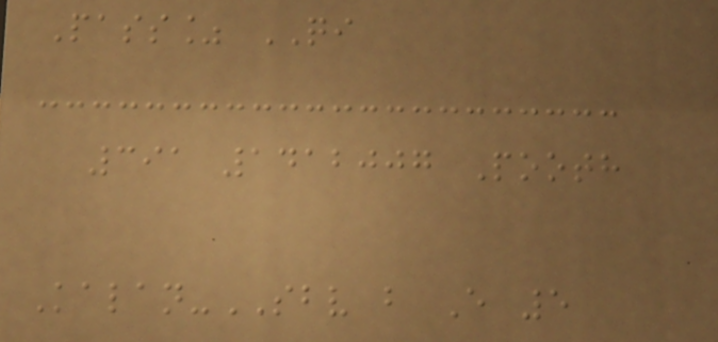Pass% QI
391 1412007 Pooth
Kalan-SBV b E 5
